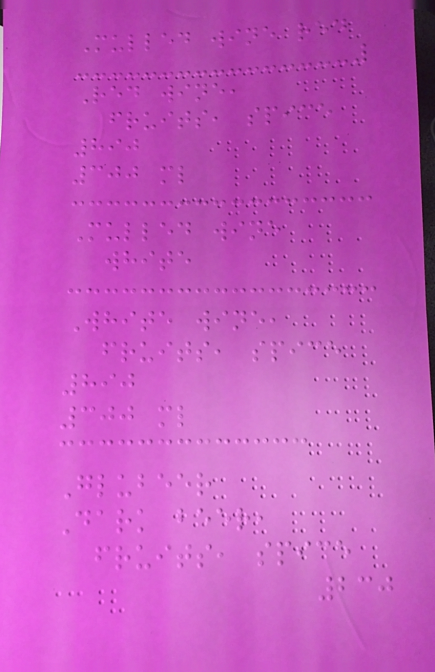Mulled wine red
Red wine,
fruits, spice
890
300 ml
Mulled wine
white
White wine,
fruits, spice
890
300 ml
Glubeer
Dark beer,
fruits, spice
230
